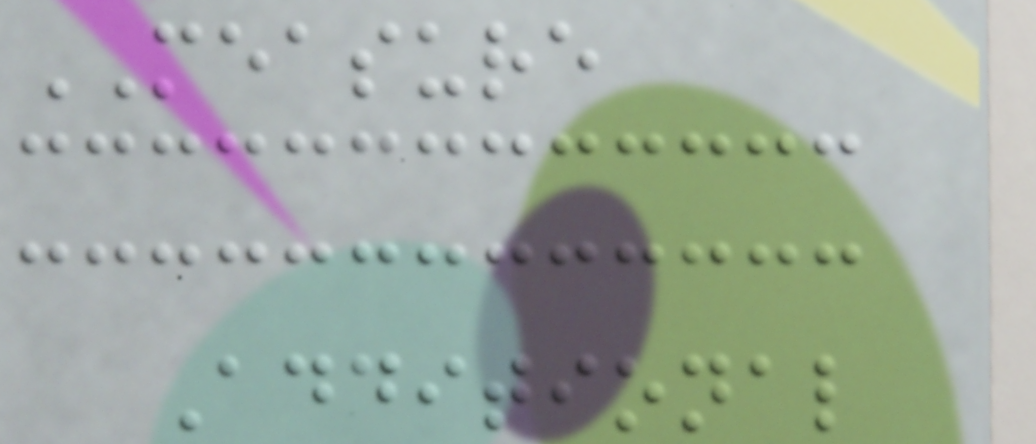MEASURE
Additional
